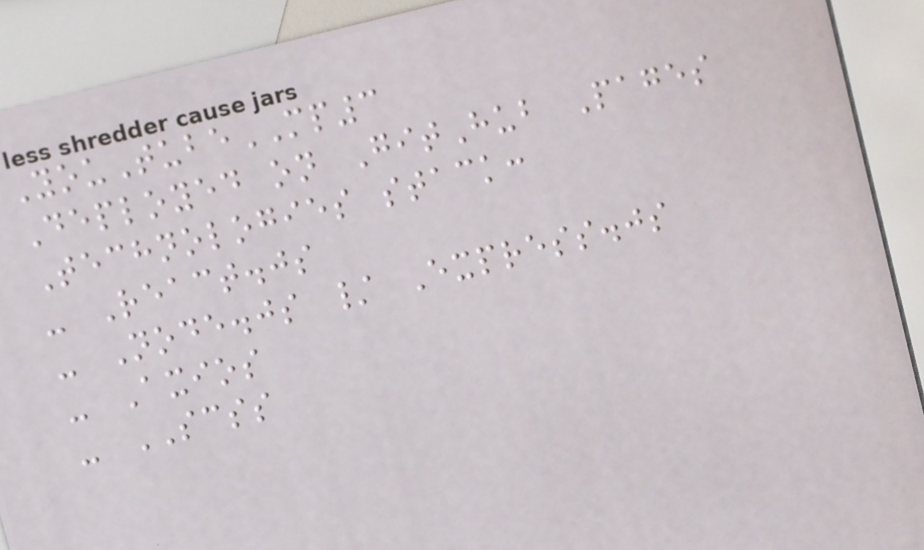YouTubeMP3
Deployed on GitHub Pages
Technologies stack:
- React.js
- Node.js / Express.js
- Axios
- SCSS
